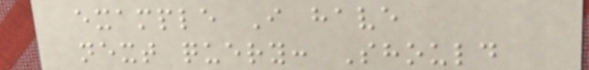example I have
next query: Should
